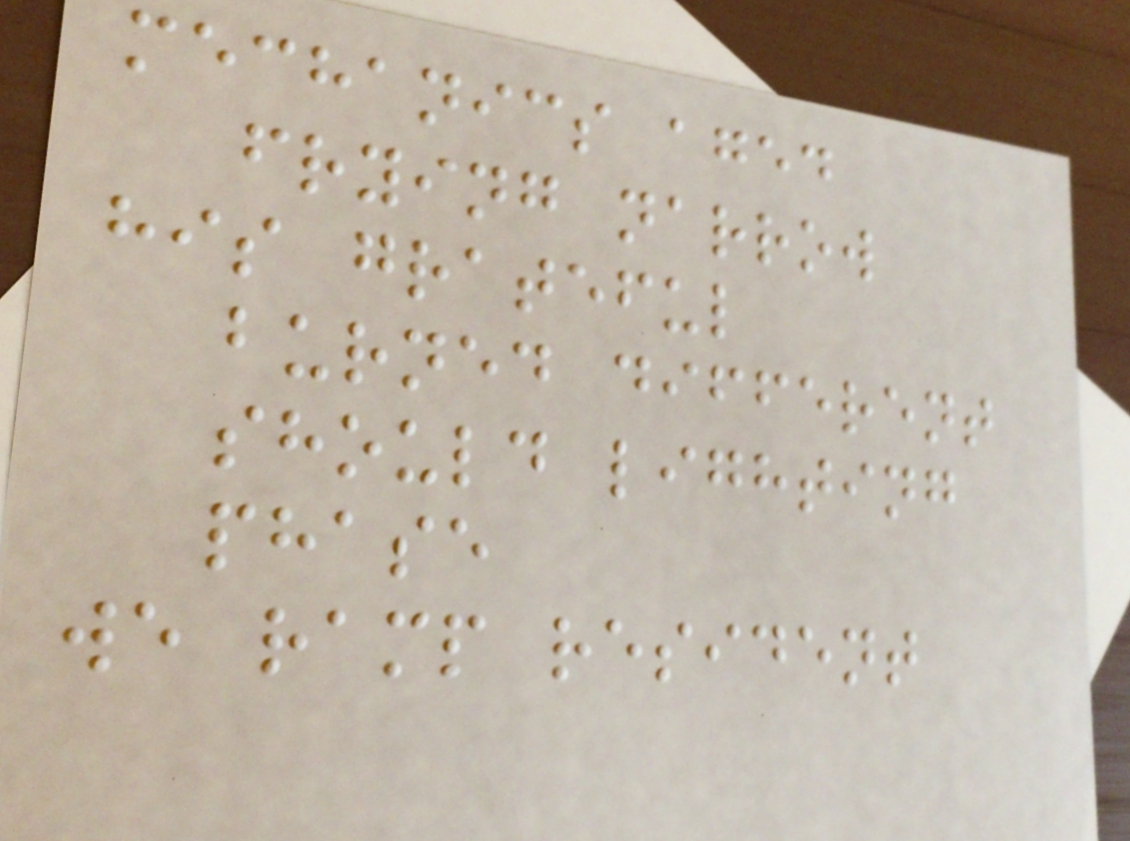mechanics aged
frying narrow
his grateful
burned different
should lighting
phase
we ramp resident
